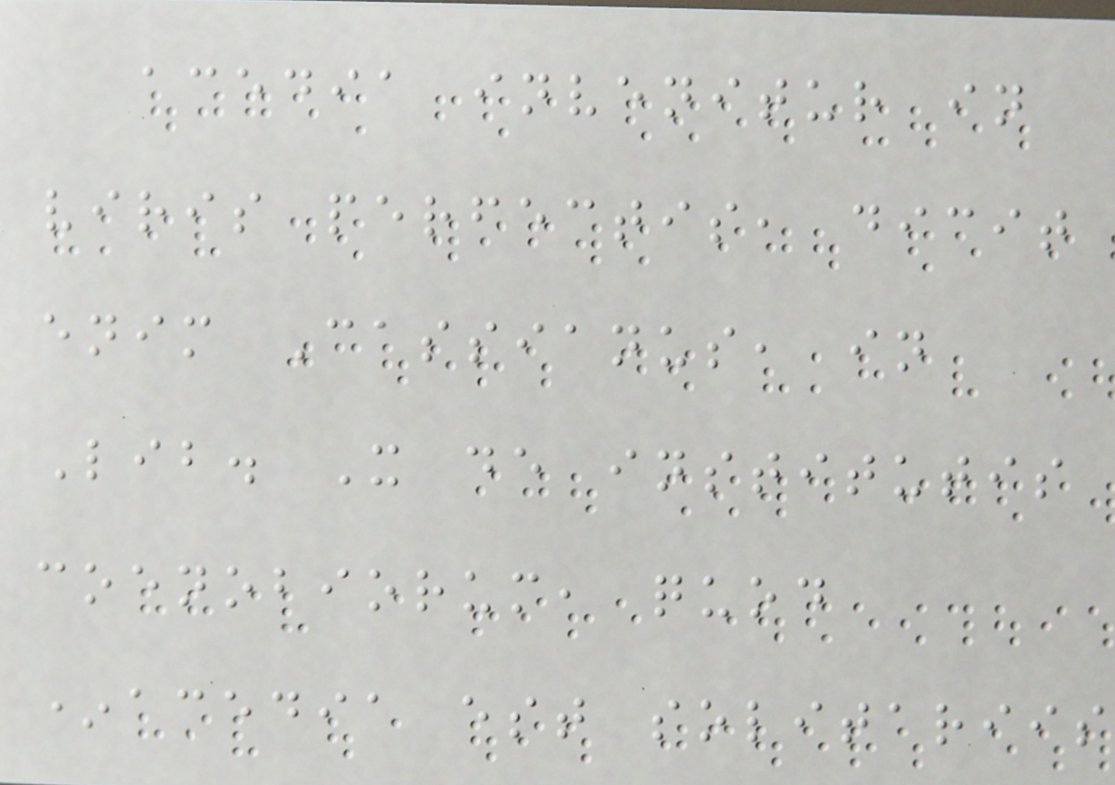acedia invenitur in
viris perfectis, dicit
enim Cassianus, in
Lib. X de institutis
coenobiorum, quod
*acedia est solitariis
